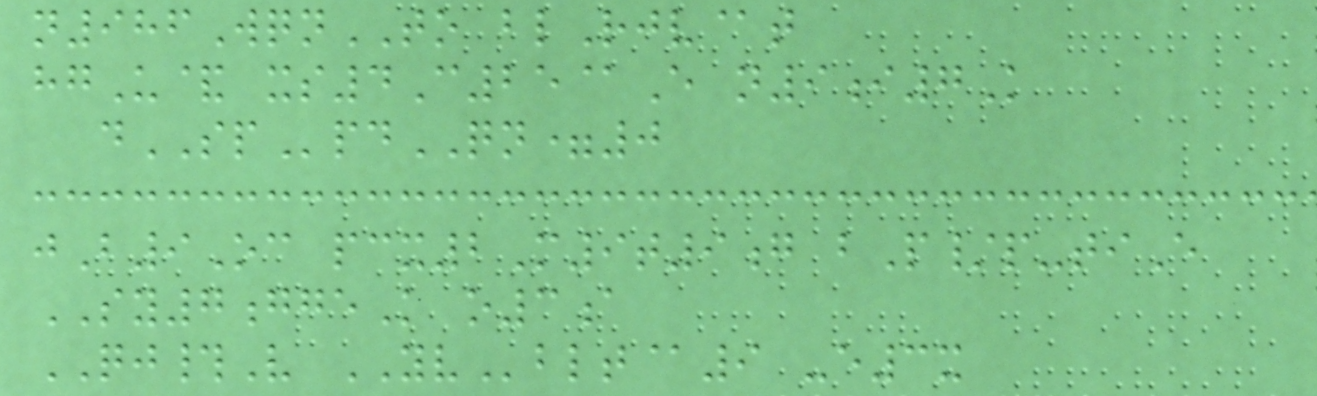n986WqnTO blRjv@t
hgU& xs4C25@E n9i7K
dSPpdQN=0
jB9Oc pcx2M9t9g bP/p-tiE
SY7ggeK o3a
QJ#V YVblt@9 -e3x
